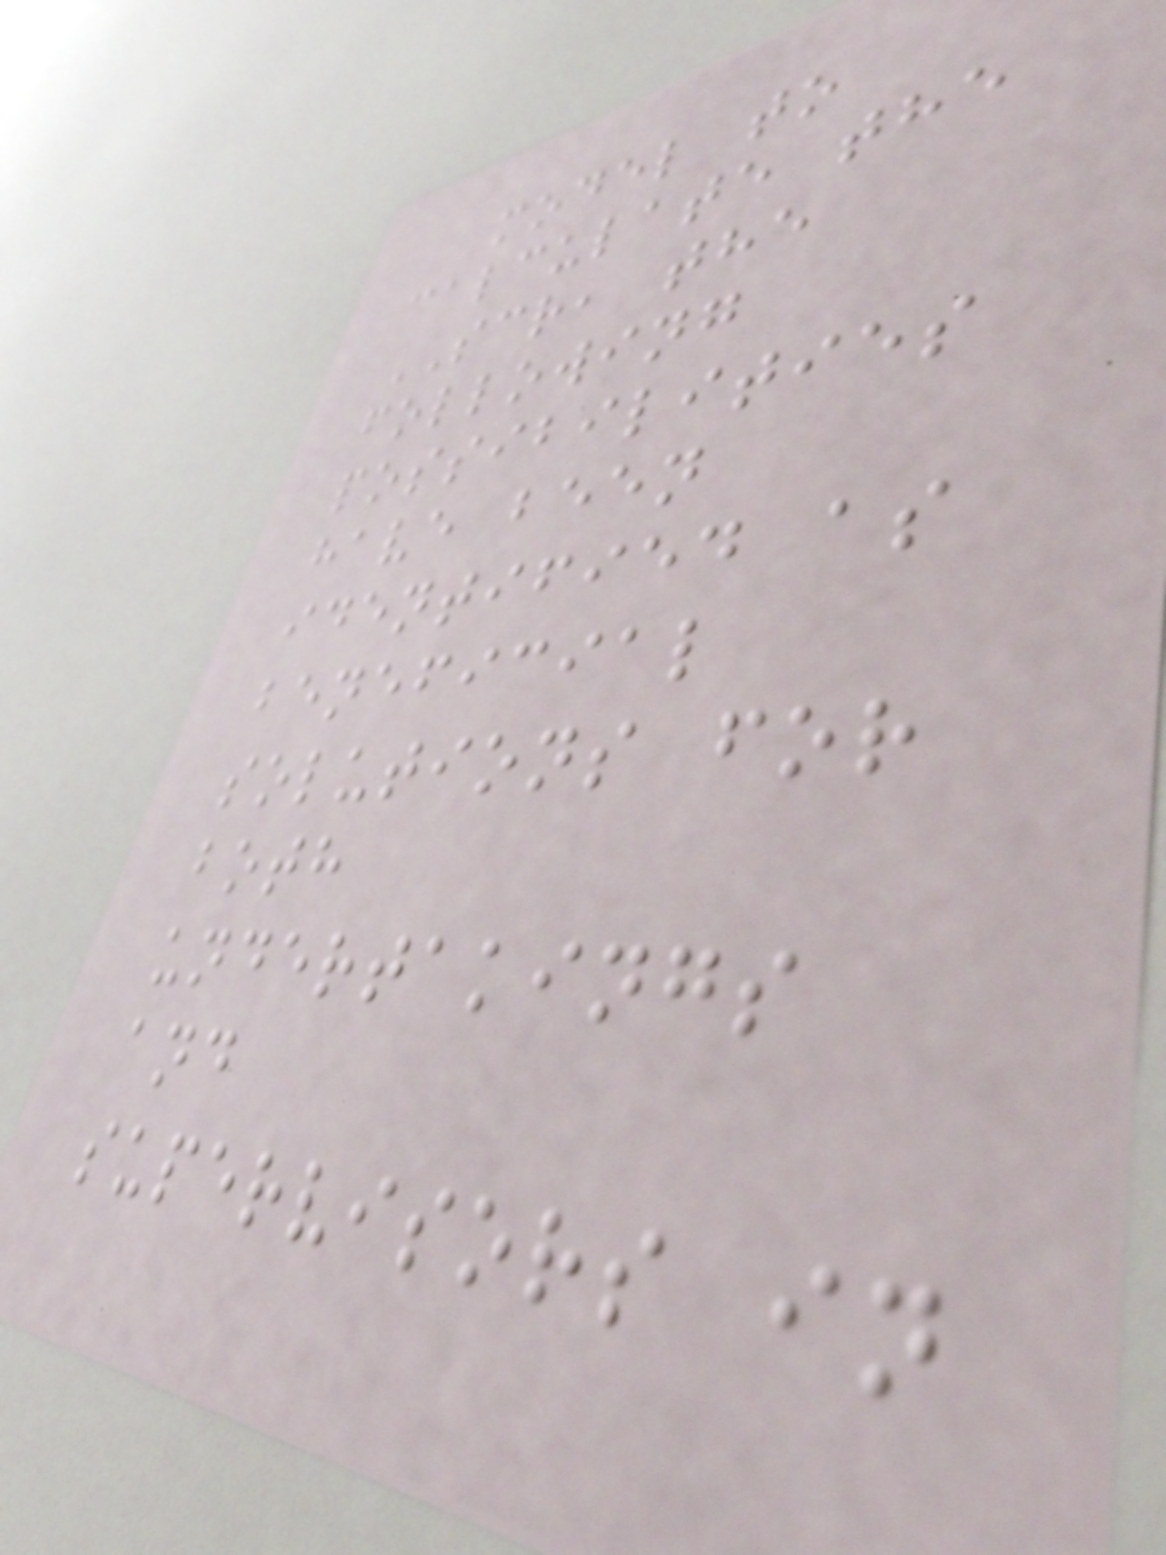model to
calculate the
SCR, the
following
possibilities
have been
identified as
beneficial
solutions for
both
undertakings
and
supervisors in
